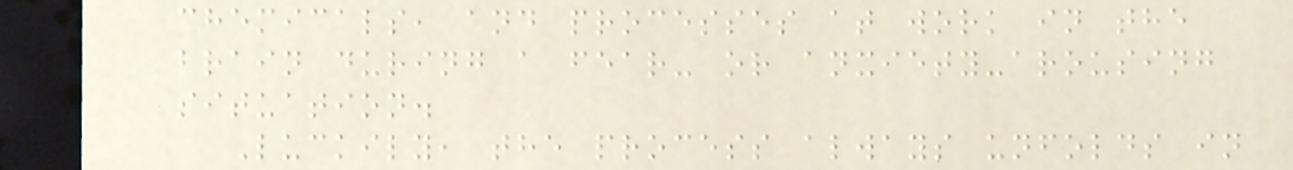chemicals, and processes at work in the
brain during a fear- or anxiety-arousing
situation.
Luckily, the process always unfolds in
